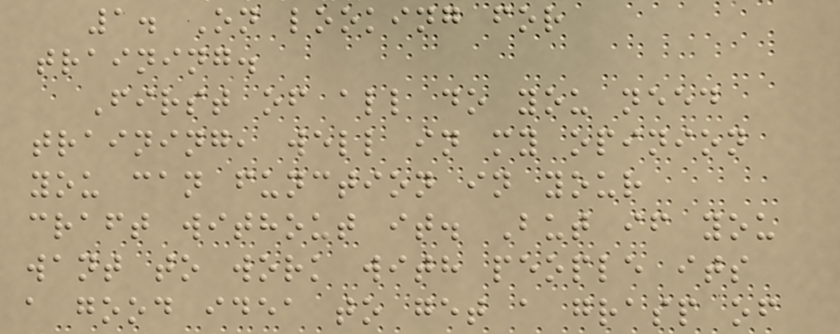1. On looking for
training.
First of all do you need
training, well in my opinion
you can function in your
craft without it. But if you
want to work with people its
a good idea to get a grasp of
